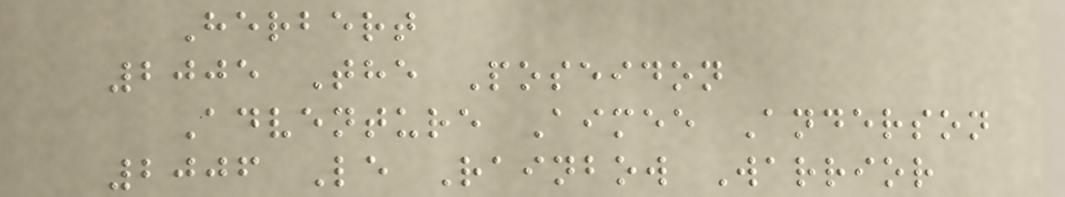Herbert
2005 The Poseidon
Adventure Aimee Anderson
2006 Le Rainbow Warrior
